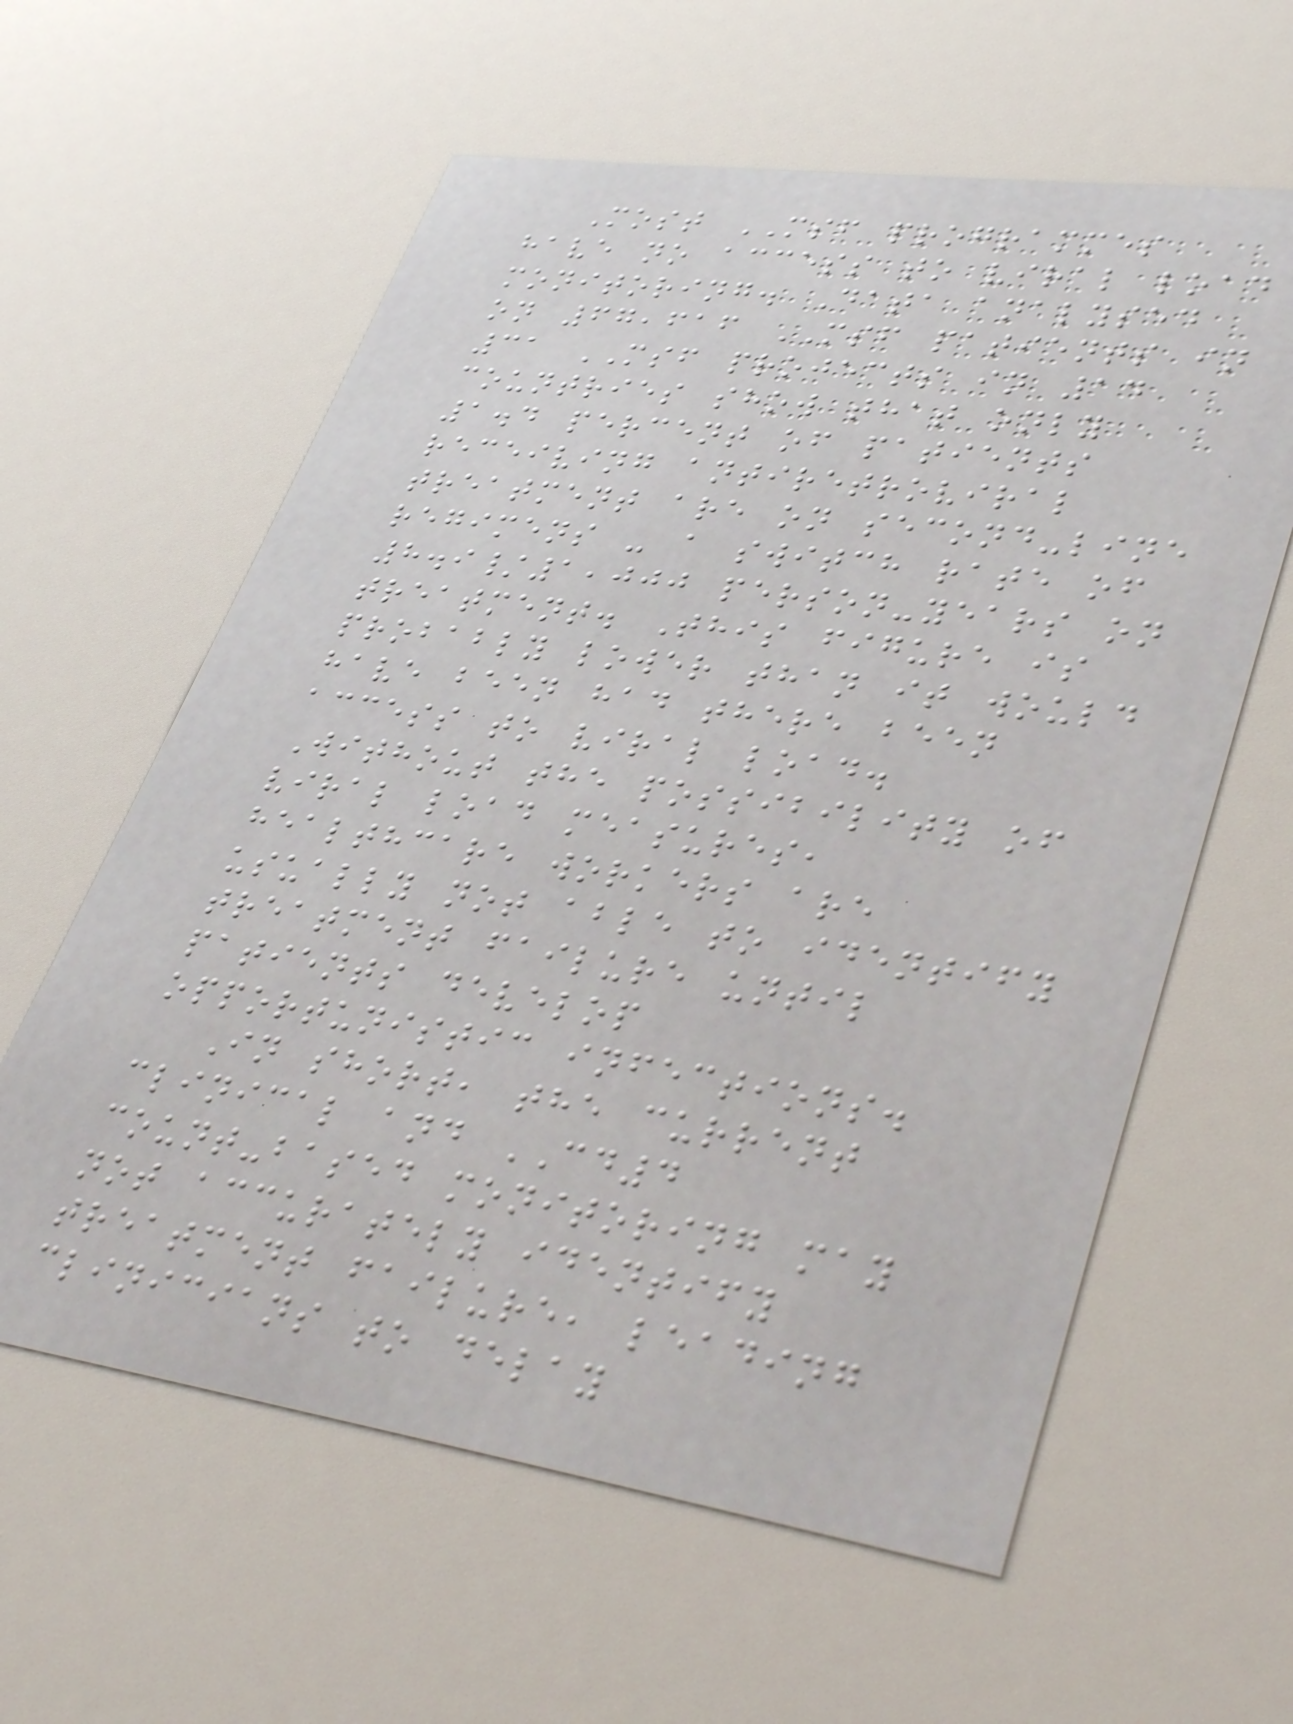Most MSF programmes
have no access to viral load
monitoring. Data analysed
on 67,616 MSF patients in
31 MSF projects in 14
countries show that only
1.4 percent of patients
receiving antiretroviral
treatment are on second-line
regimens - a switch rate of
8.9/1,000 person-years on
treatment. This figure is
probably lower than it would
have been had there been
access to viral load.
Without the possibility of
viral load measures,
healthcare workers are
usually not able to identify
treatment failure until
patients develop
opportunistic infections.
In short, the current
clinical and CD4
count-based monitoring may
not accurately identify
treatment failure, leading
clinicians to delay
